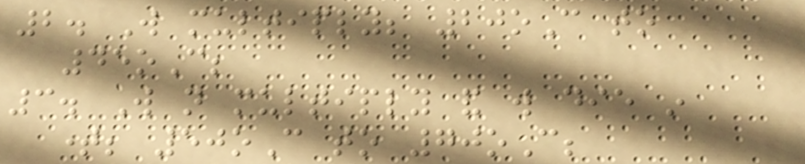2. Will multiply; 20oC to
45oC;
3. Will not multiply and will die in
time; 50oC to 70oC;
